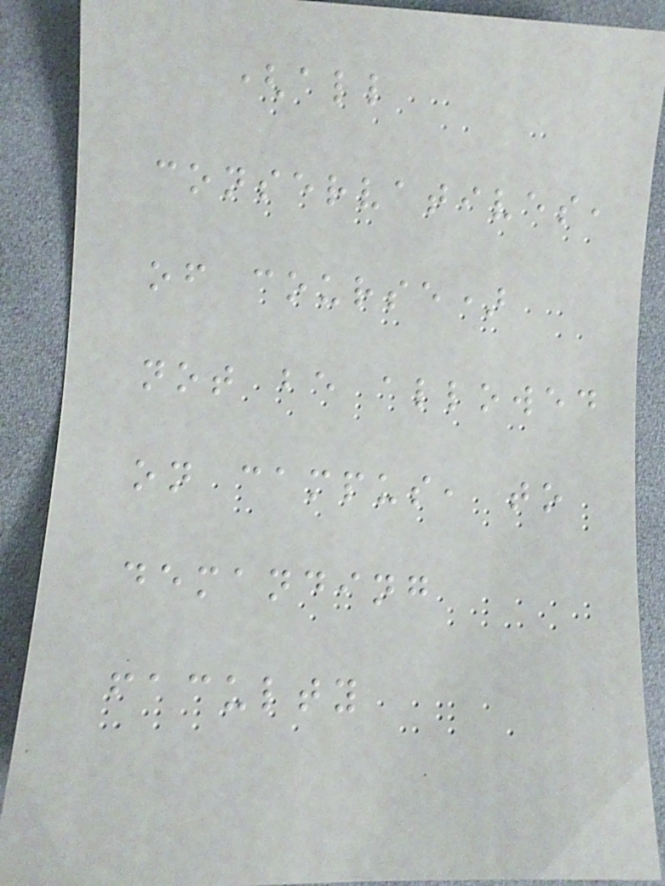(all
conservatives,
of course)
not be allowed
on campus, to
demanding
faculty
